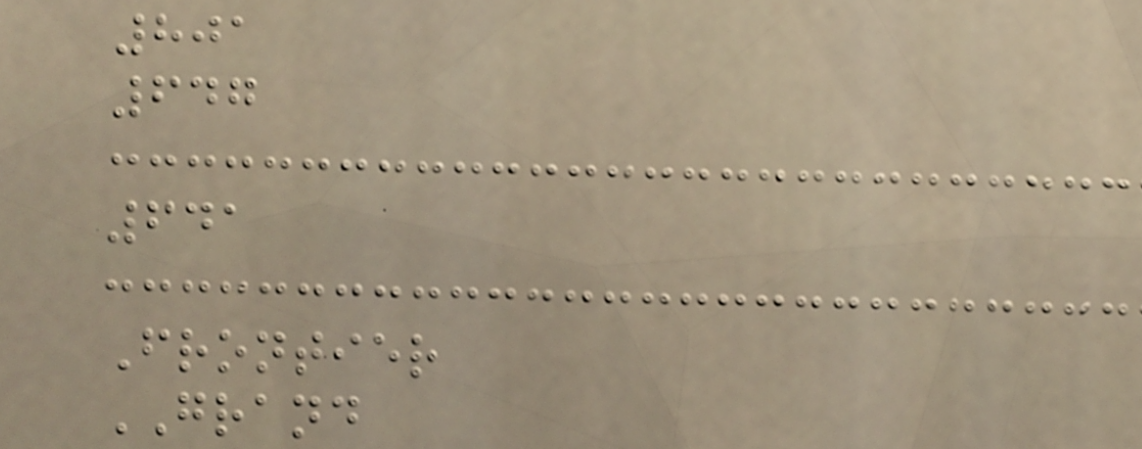801
647
641
Frontier
GRAND
